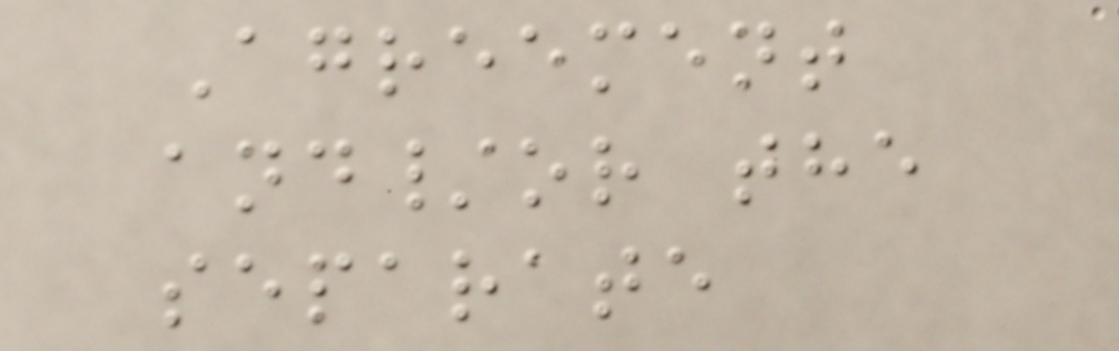Agreement
and/or the
separate
